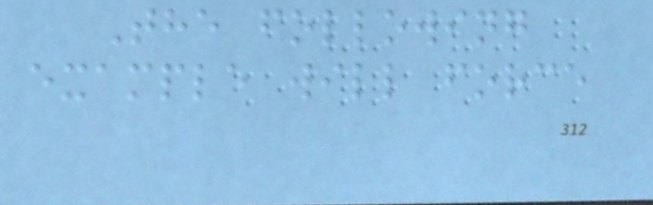The following
example will force
